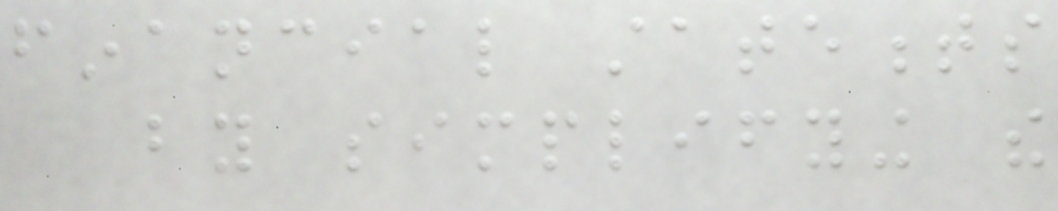financial statements
by simplifying the
